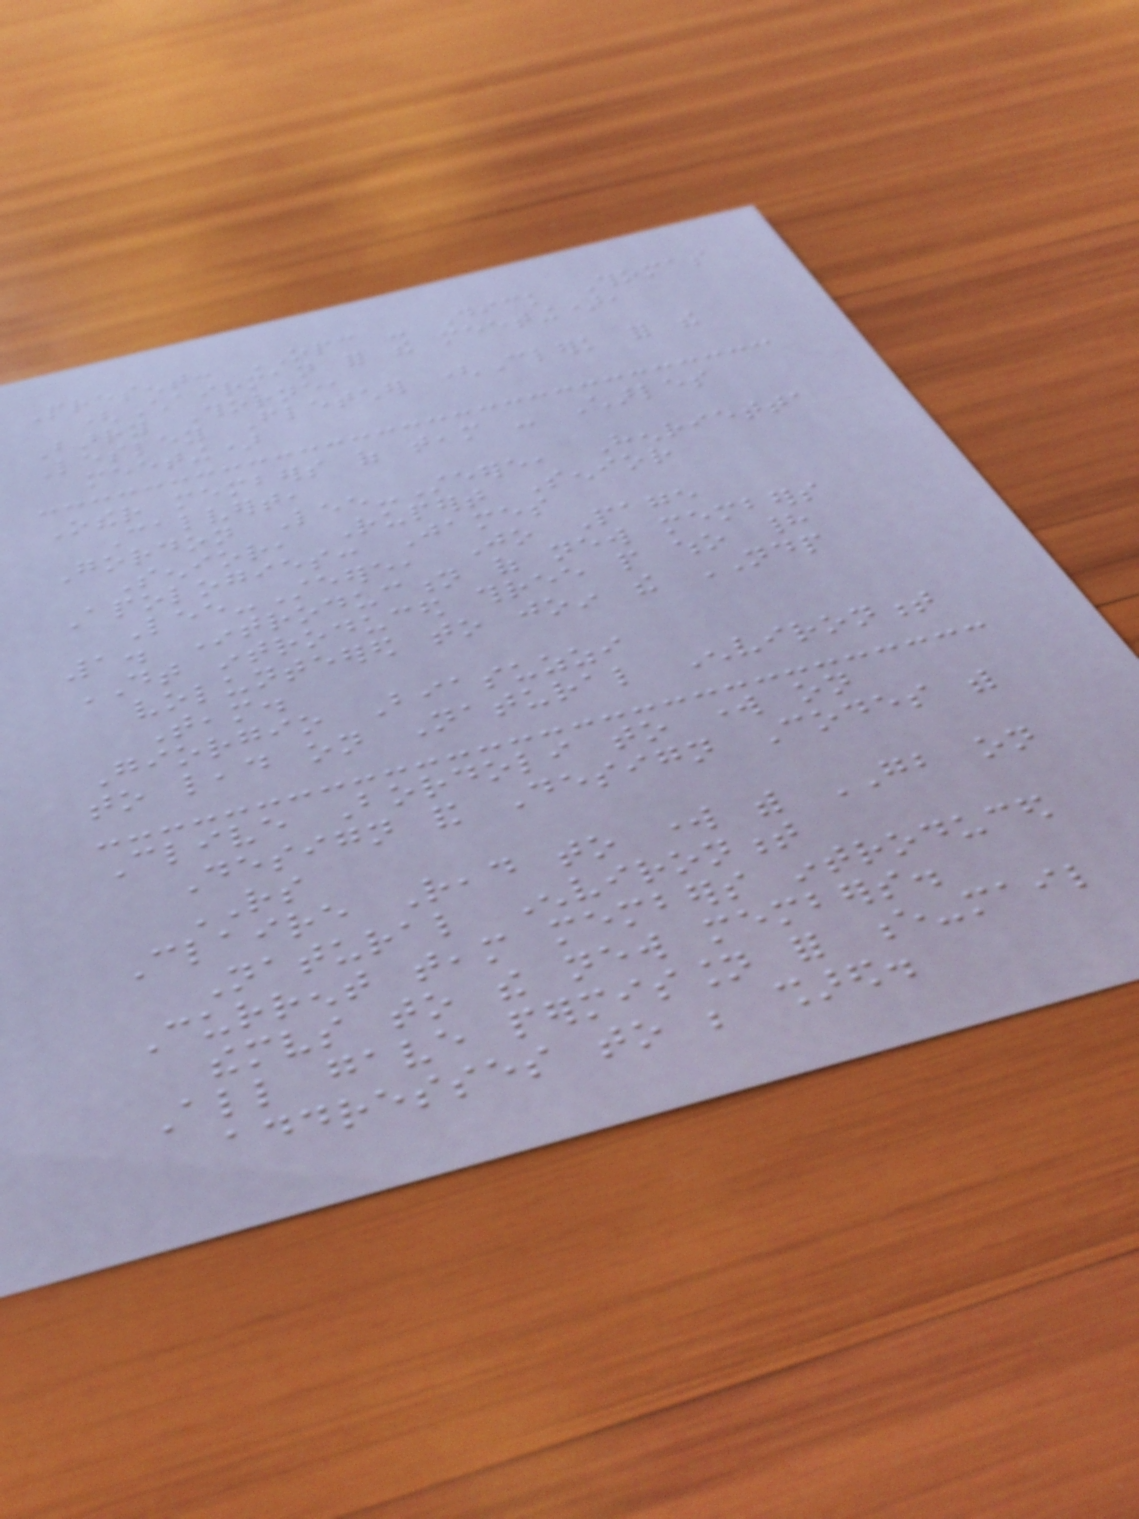Present: OPC - Dick Thomas
(Chairman for the meeting),
Barry Thorne,
Lesley Fletcher (Clerk for the
meeting)
Other members of team - Charles
Calvert,
Gordon Lee-Steere, Henrietta
Senior, Rupert Senior
Apologies: James
Lee-Steere, Jo Page
1. Introduction of new members
DT introduced three people who had
volunteered to join the NDP
Team.
Giorgio Biasuzzi
to lead on Natural Environment
Clive Bordoli to work on
Design and Design Codes with
RS
Claire Read to work with GB on
Natural Environment
Current team members introduced
themselves to the new members.
All gave permission for e-mail
addresses to be shared.
